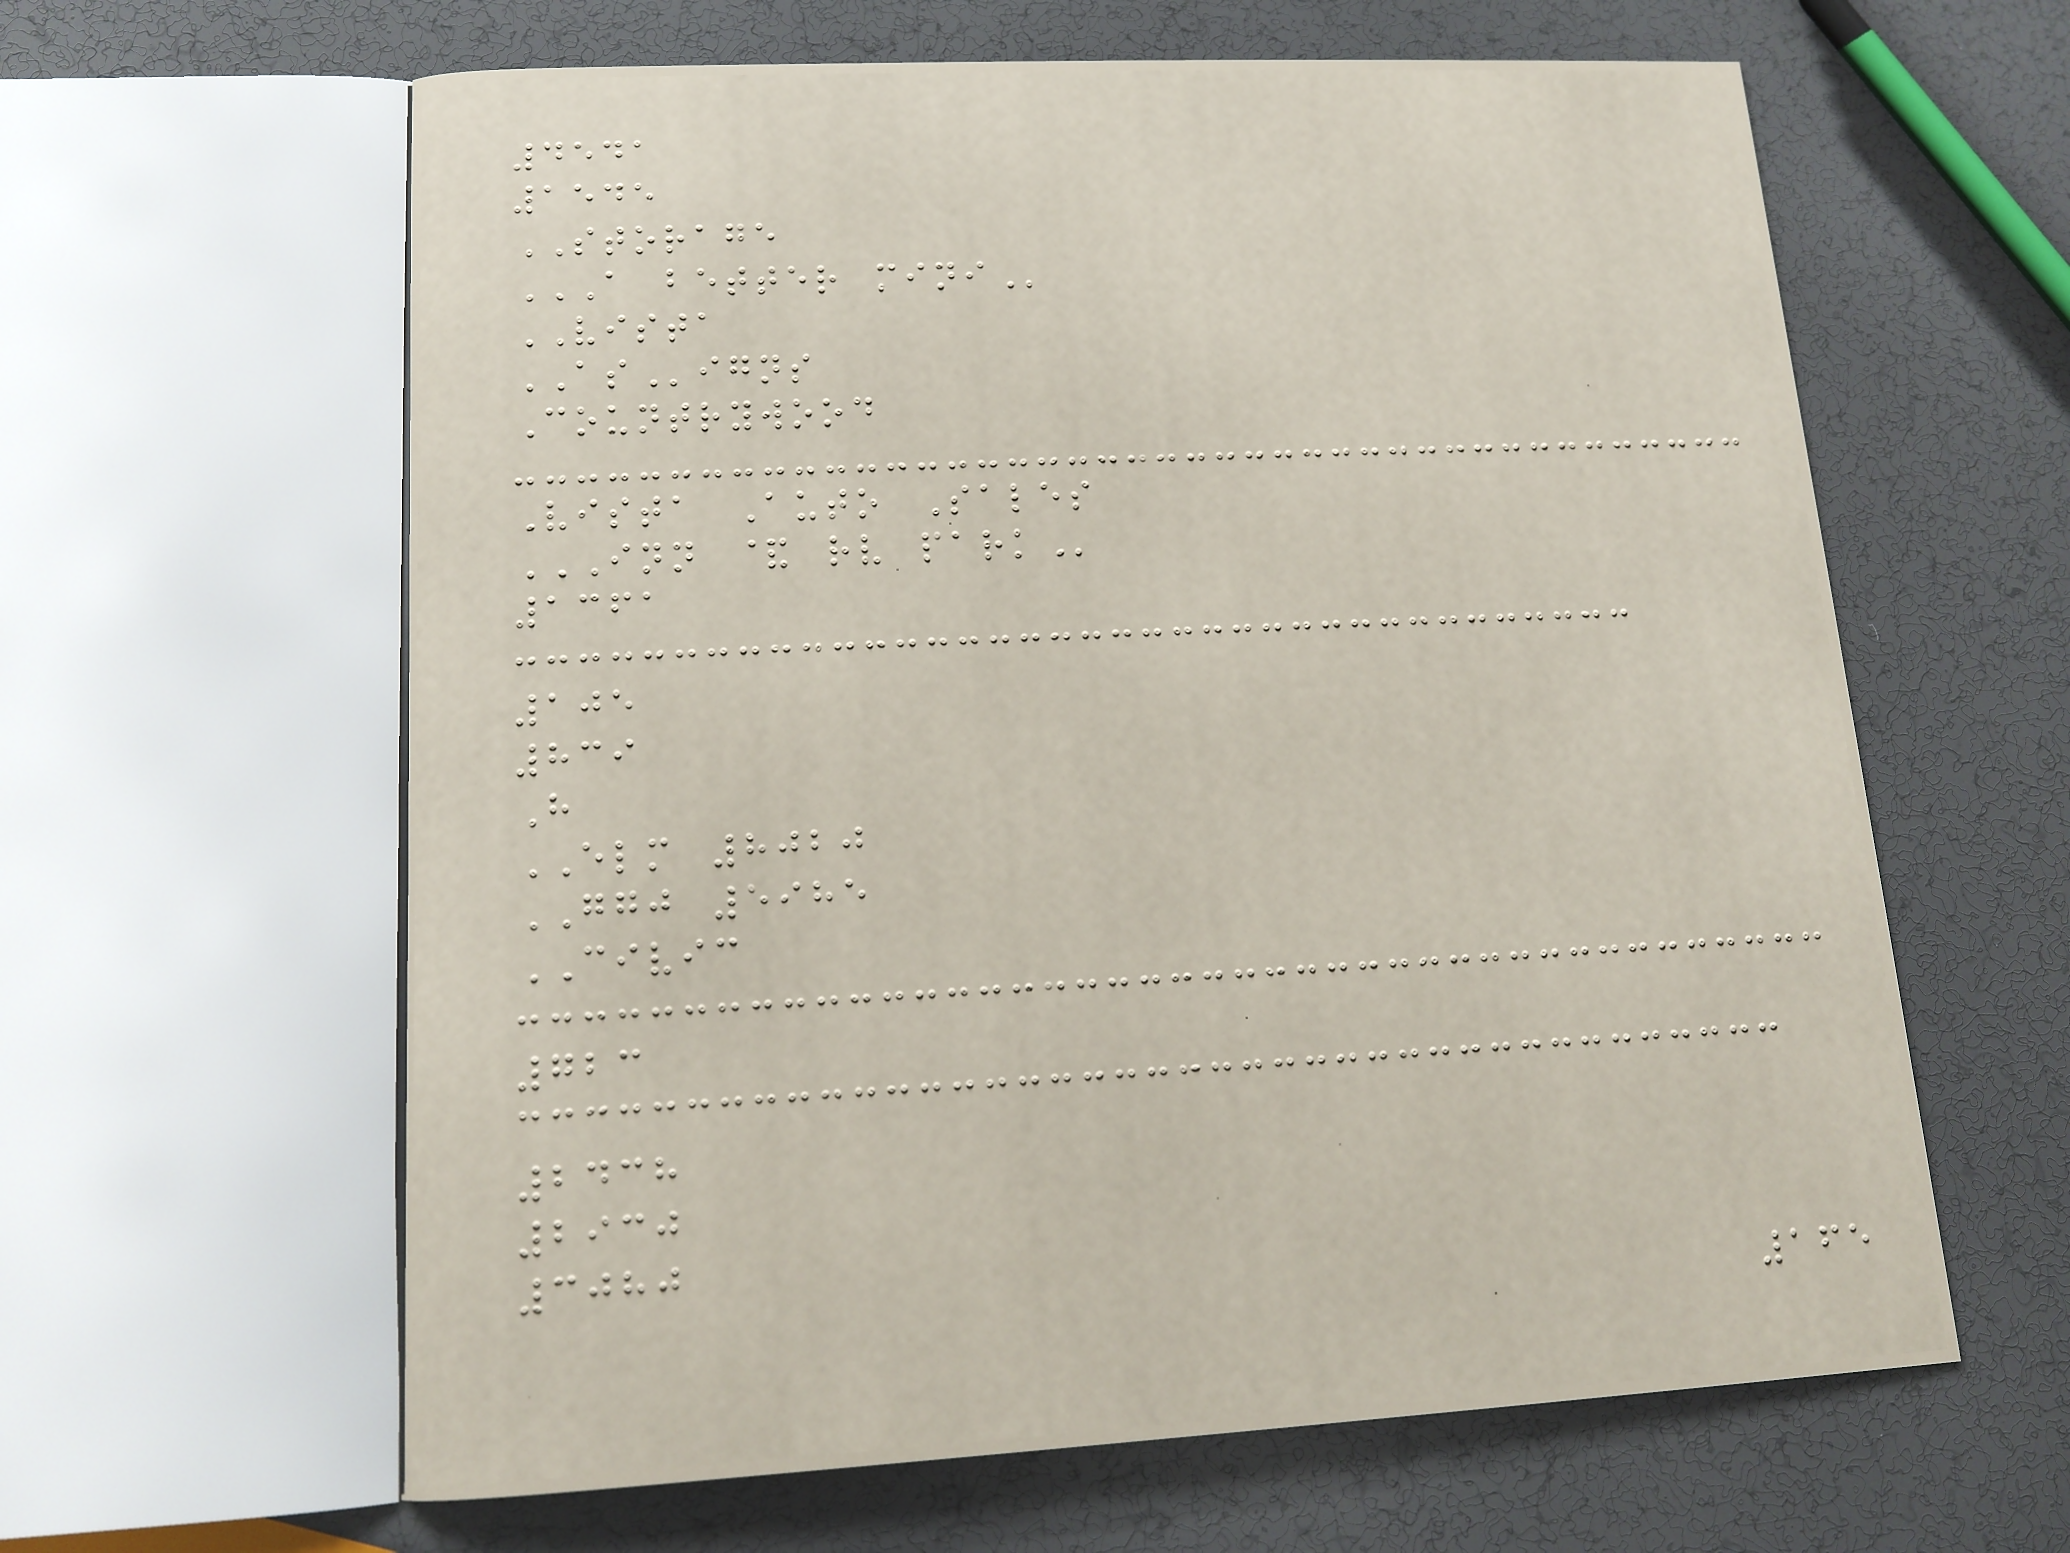4541
1545
STORAGE
A BETTER MINI
VISTA
ASigns
Countrywood
Vista Auto Sales
INN & RV PARK
1361
105
839
H
ELM 8020
GGJ 5985
CIVIC
723
2438
2930
3080
165
